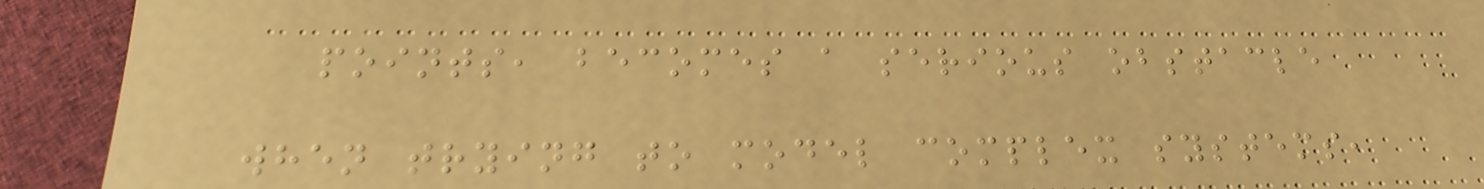points, becomes a serious obstacle
when trying to model complex systems,
